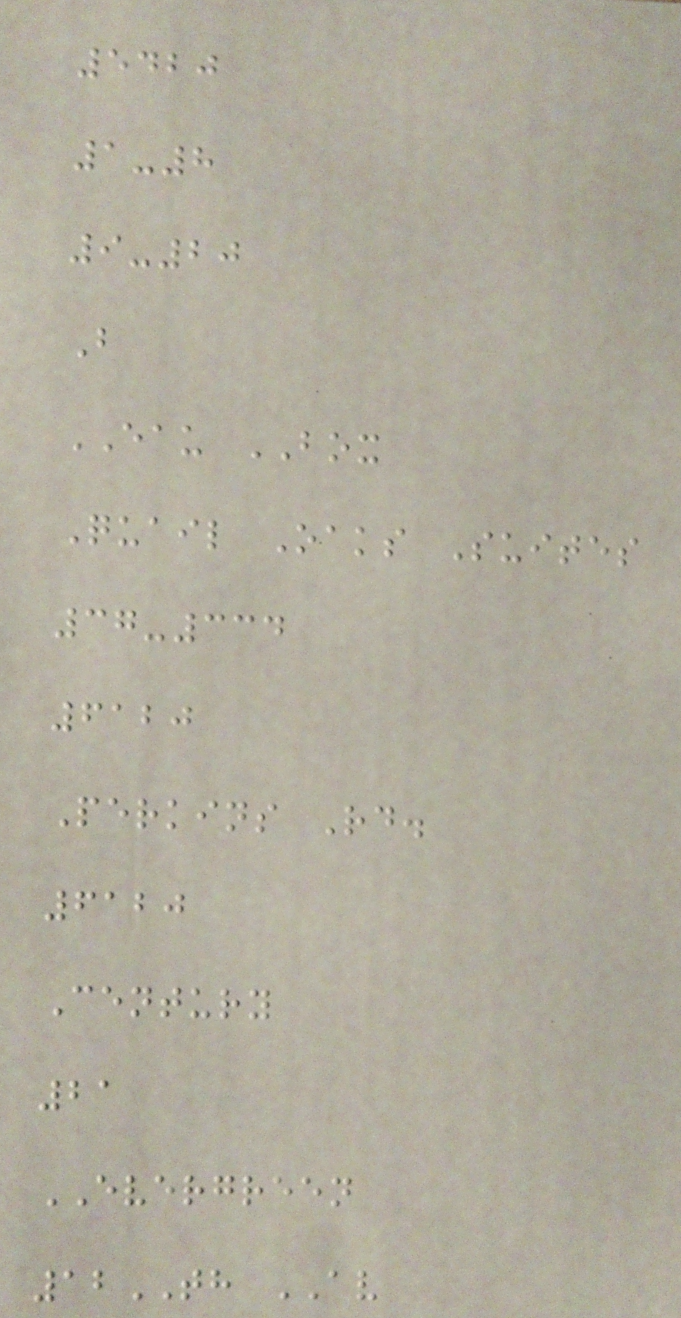5420
1-8
9-20
B
EAU BOX
Quail Oaks Suites
37-334
6120
Perkins Rd.
6120
Century
21
EVERGREEN
12TH AV
